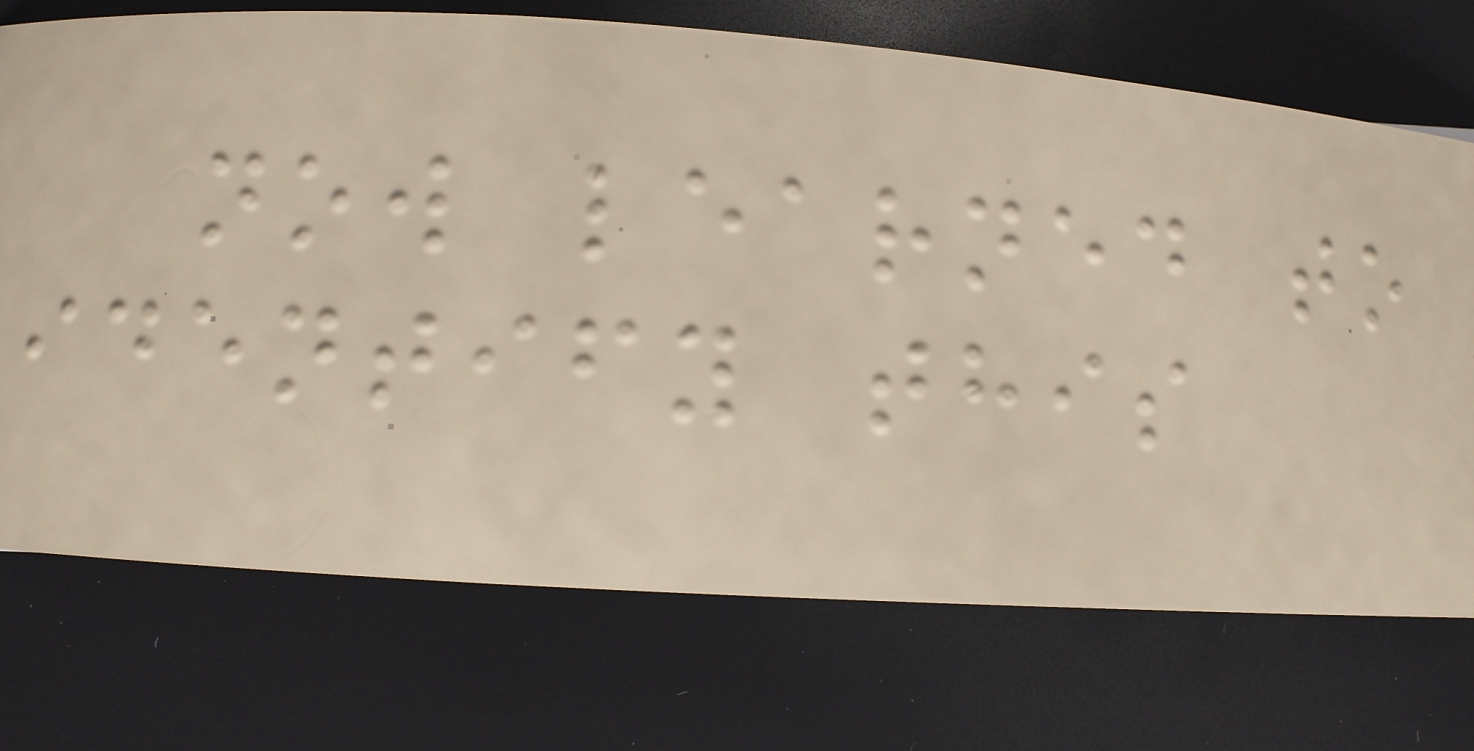now learned to
identify this
